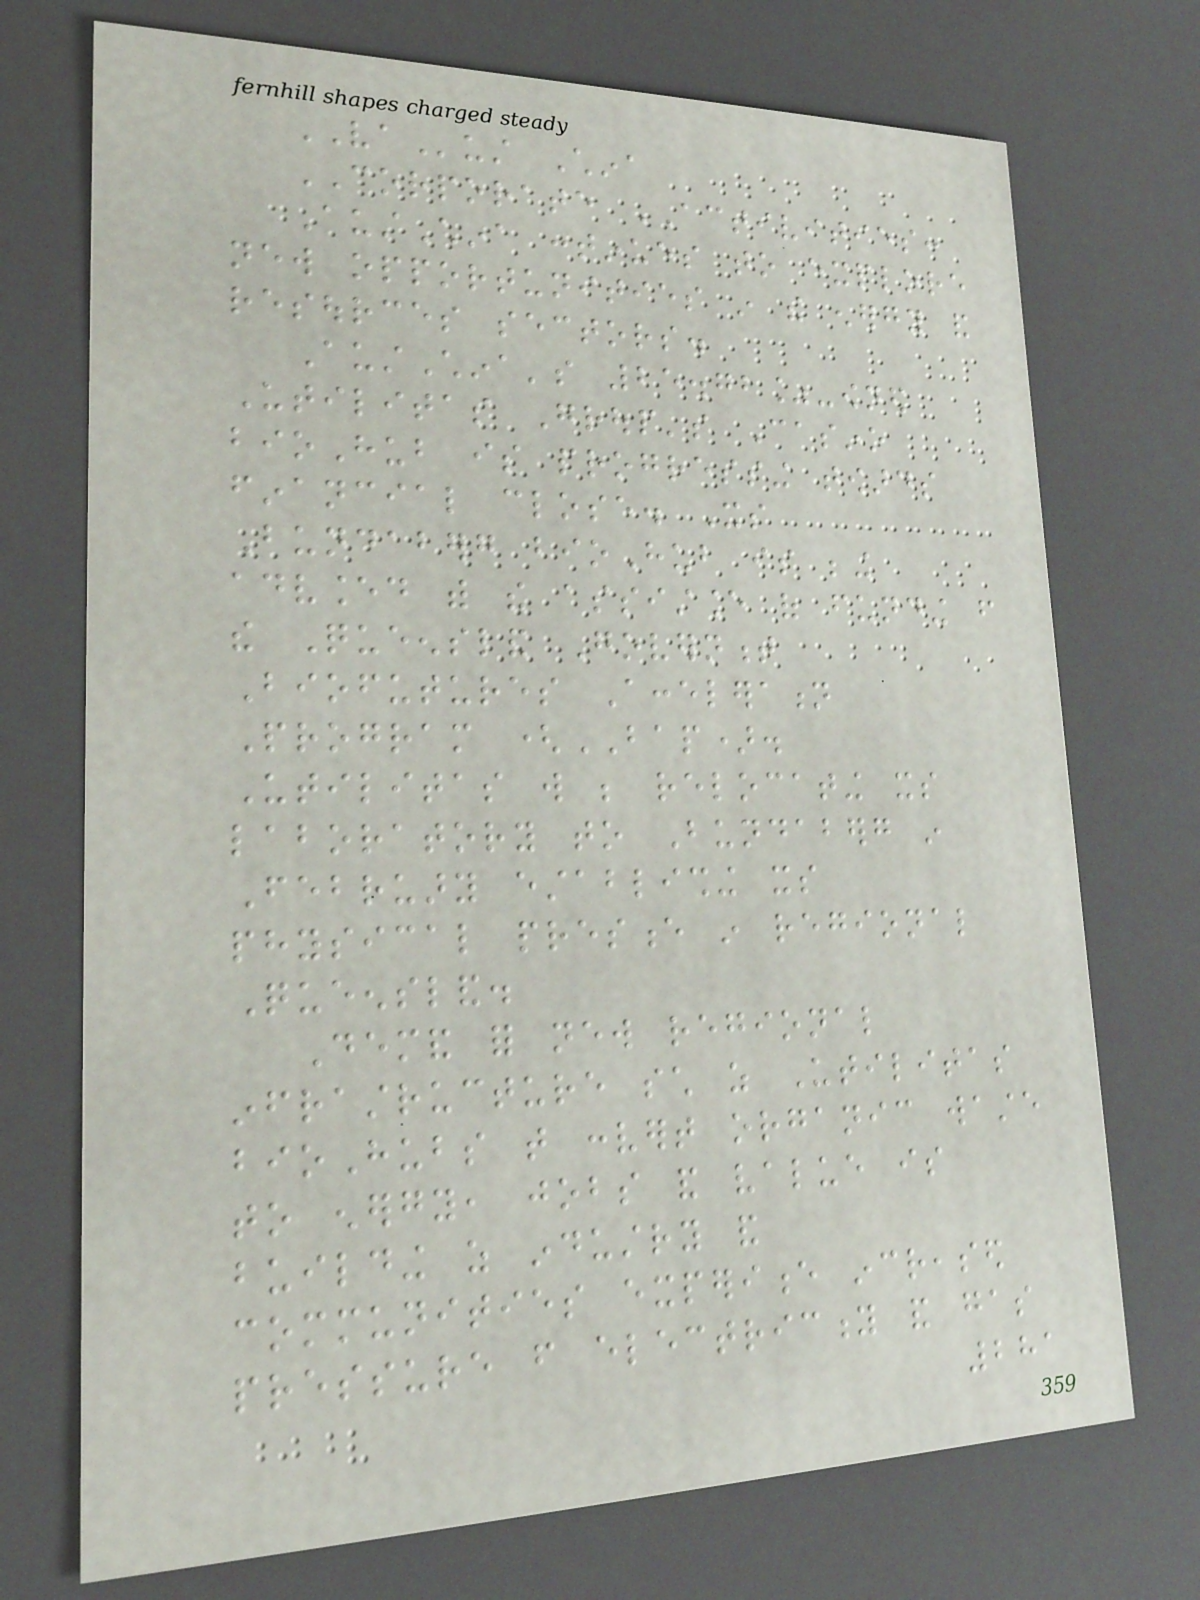VAust China
CORPORATE ACTIVITIES:
AustChina continues to explore
new opportunities in the energy and
resources sectors.
AustChina's 25.72%-owned
Utilitas Group's Casino
bioHub is progressing towards
financial close. Its
Bundaberg bioHub is being
advanced with the assistance of funding from
the Queensland Government
Biofutures Acceleration
Program (BAP).
Utilitas will be relocating its
laboratory to Bundaberg in
February establishing its
physical presence in regional
Queensland.
Demand for new regional
infrastructure such as Utilitas
bioHubs that convert organic waste
to energy, jobs and value is
building as industry and
communities experience increased
pressure from electricity and gas
281
